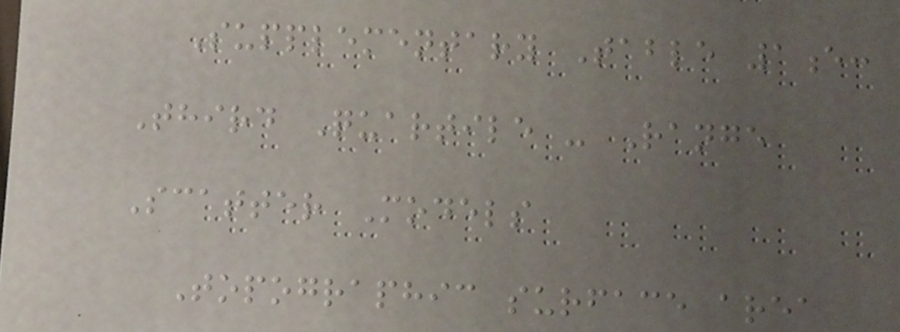Supplementary Table 1e:
Third Quartile - Range
Scatter Models
Topographic surface area
